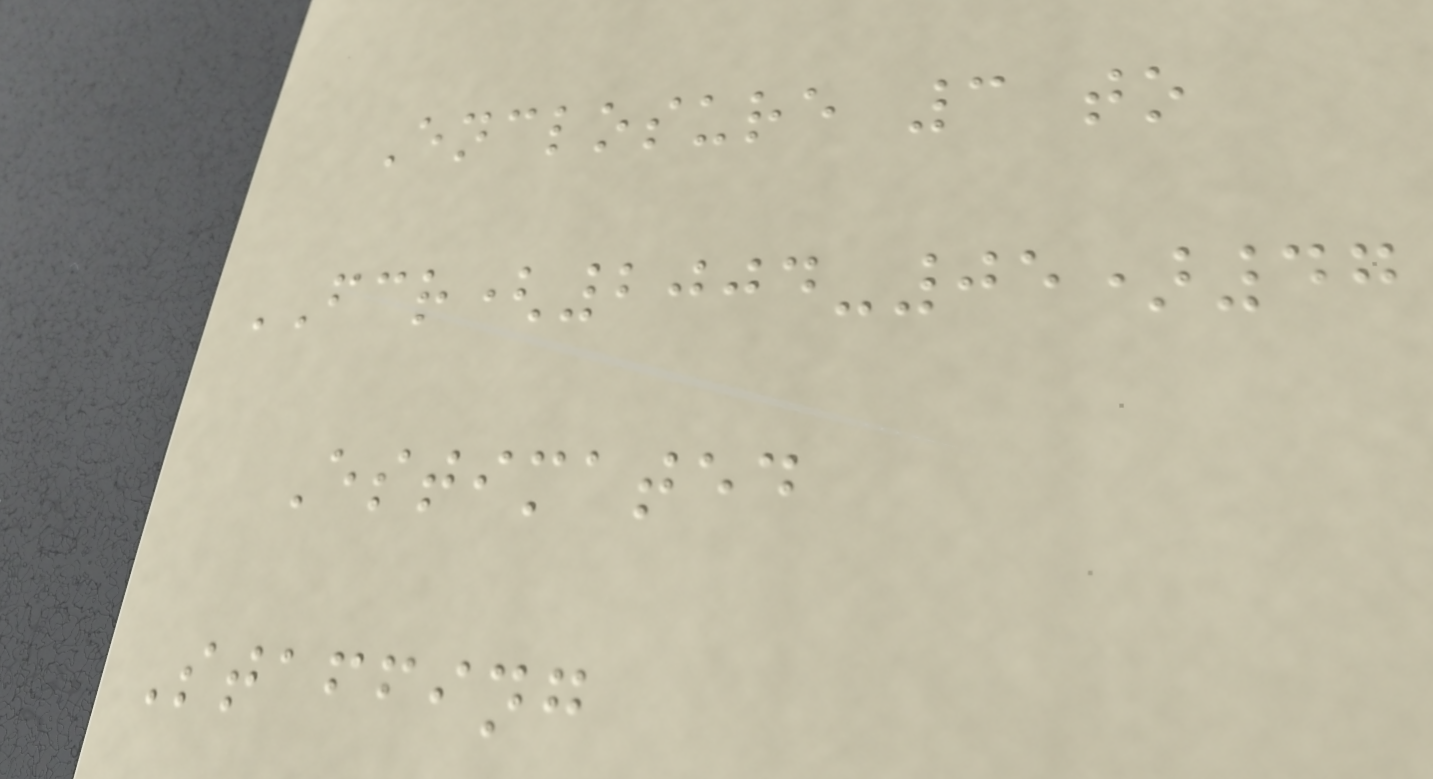Enclosure 3 to
FCR(2004-05)47
Estimated
Staffing
